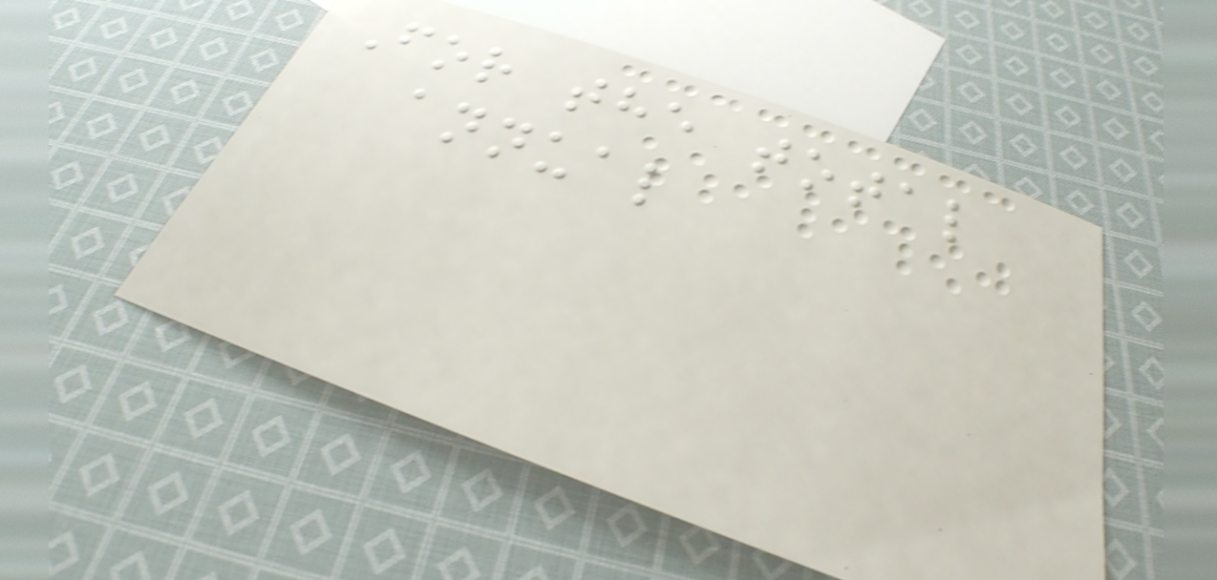For the total
annual
